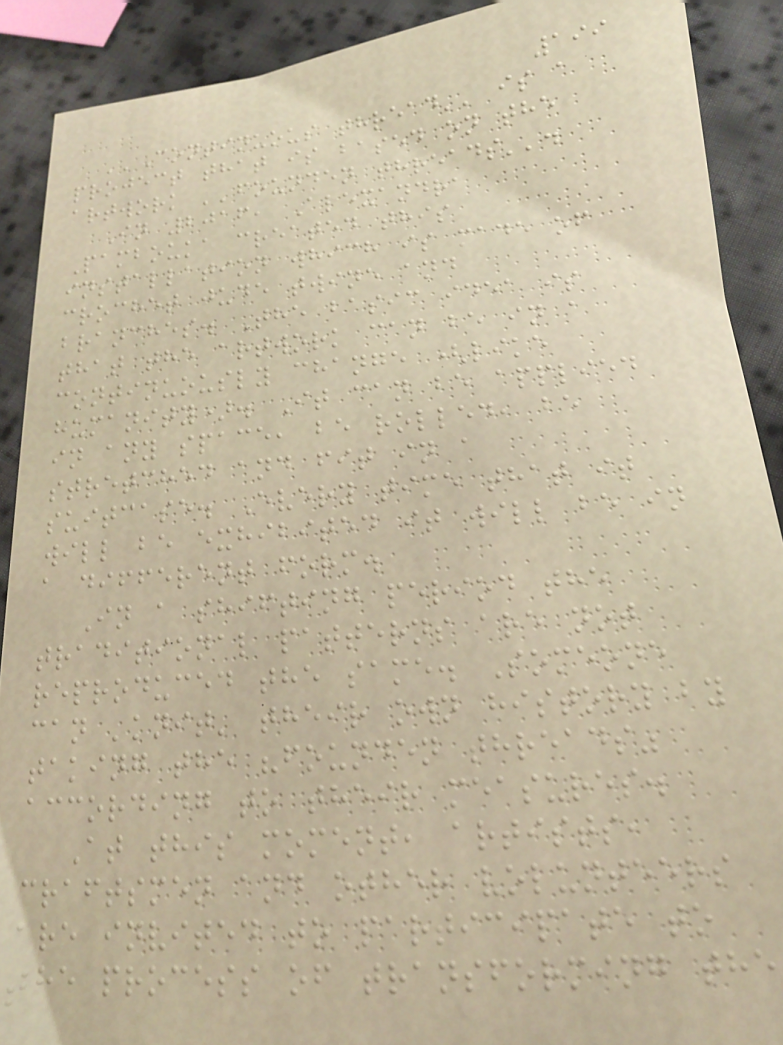199
''Continuous thread'' is a
project that is based on the
artwork ''founden threads''.
In 2016, Alexandra
Pambouka created this
installation which is made of
crochet jude twine and
branches. The basic idea is
that the artwork can be in a
continuously change (like
humanity). It can be applied
in any space, be rolled, be
stretched and fit in a
suitcase. Every time that it
will be exhibited it will be in
a different form.
In a shifting period the
traditional patterns are not
reproduced the same. Someone
can 'knit' their own history by
taking the "founden threads"
according to their measures.
At this moment, artists,
craftsmen and other volunteers
are invited to participate to
the process of transforming the
